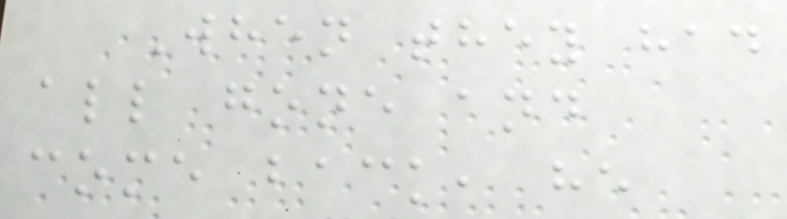When they had
all gone and
come back, he
